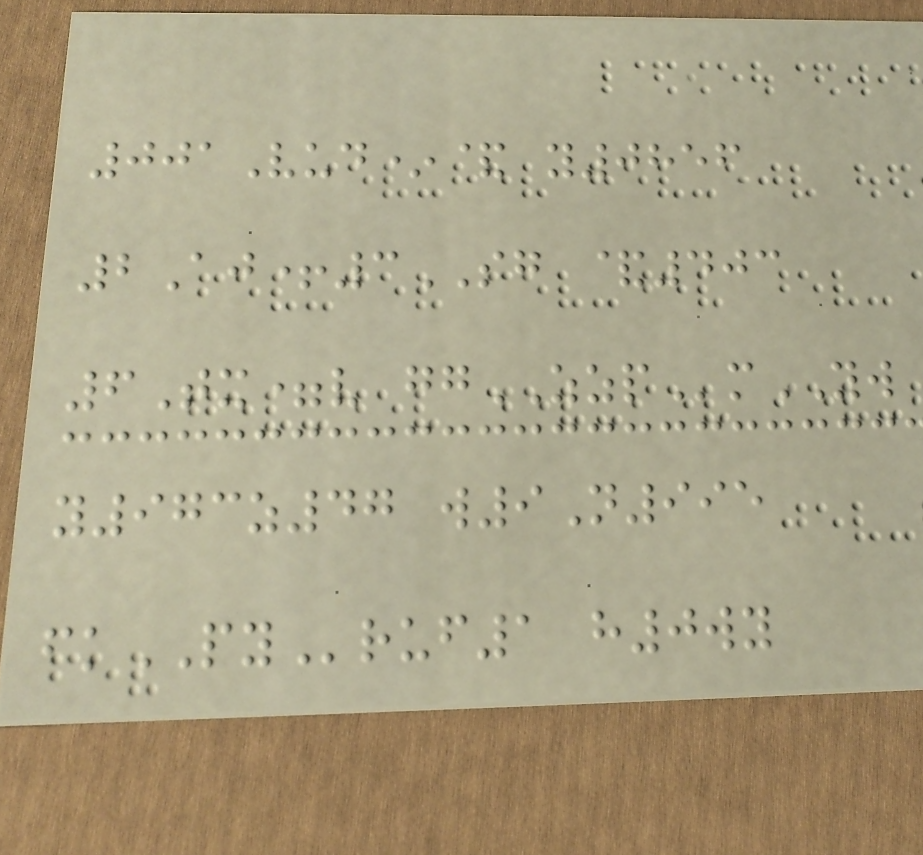001Vud*& y0856
2Aj+3SG &403
6Tx=v ggZZPmYW
y973z47 w9N995
fkPYruf1 h0wy
